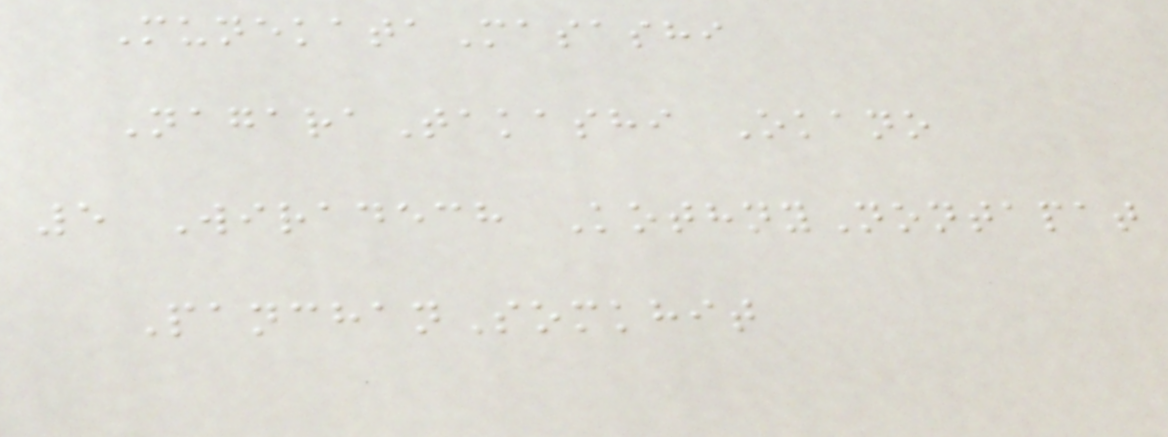MunekataMasashi
NagaraTakashi Okano
5 Wiradech KothnyNontapat
PanchanSomkhit
